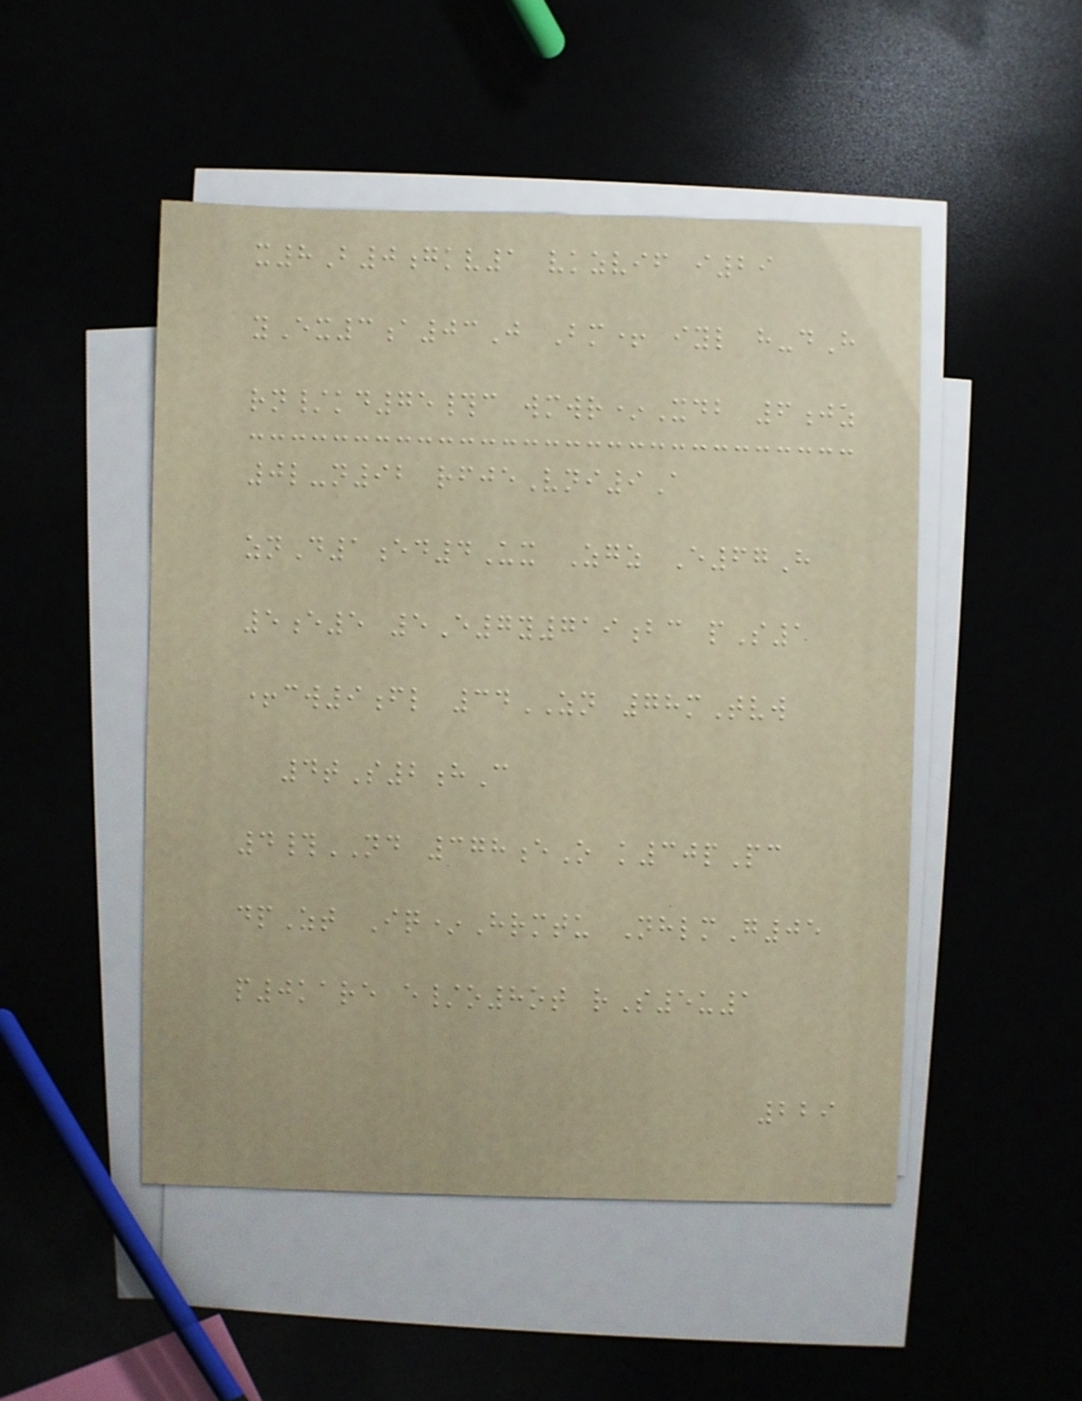x8B0gkv1 vkzvif i29
yEx3a03J Bm+ iyl h-dH
rn/kd75#c wmwr*Xdb 6jz
0l-n92 rfjeVni9A
znD1ed4Ux Zgz E67H
5e5 5E7y719bc pS1
+cw9fl 34ZN 78mTvw
4tS2hC
4#ND 378eO k30pPc
dpZt Iq*Hrmtu NhlmG05
p0kare e/o8ot rS5u1
229
